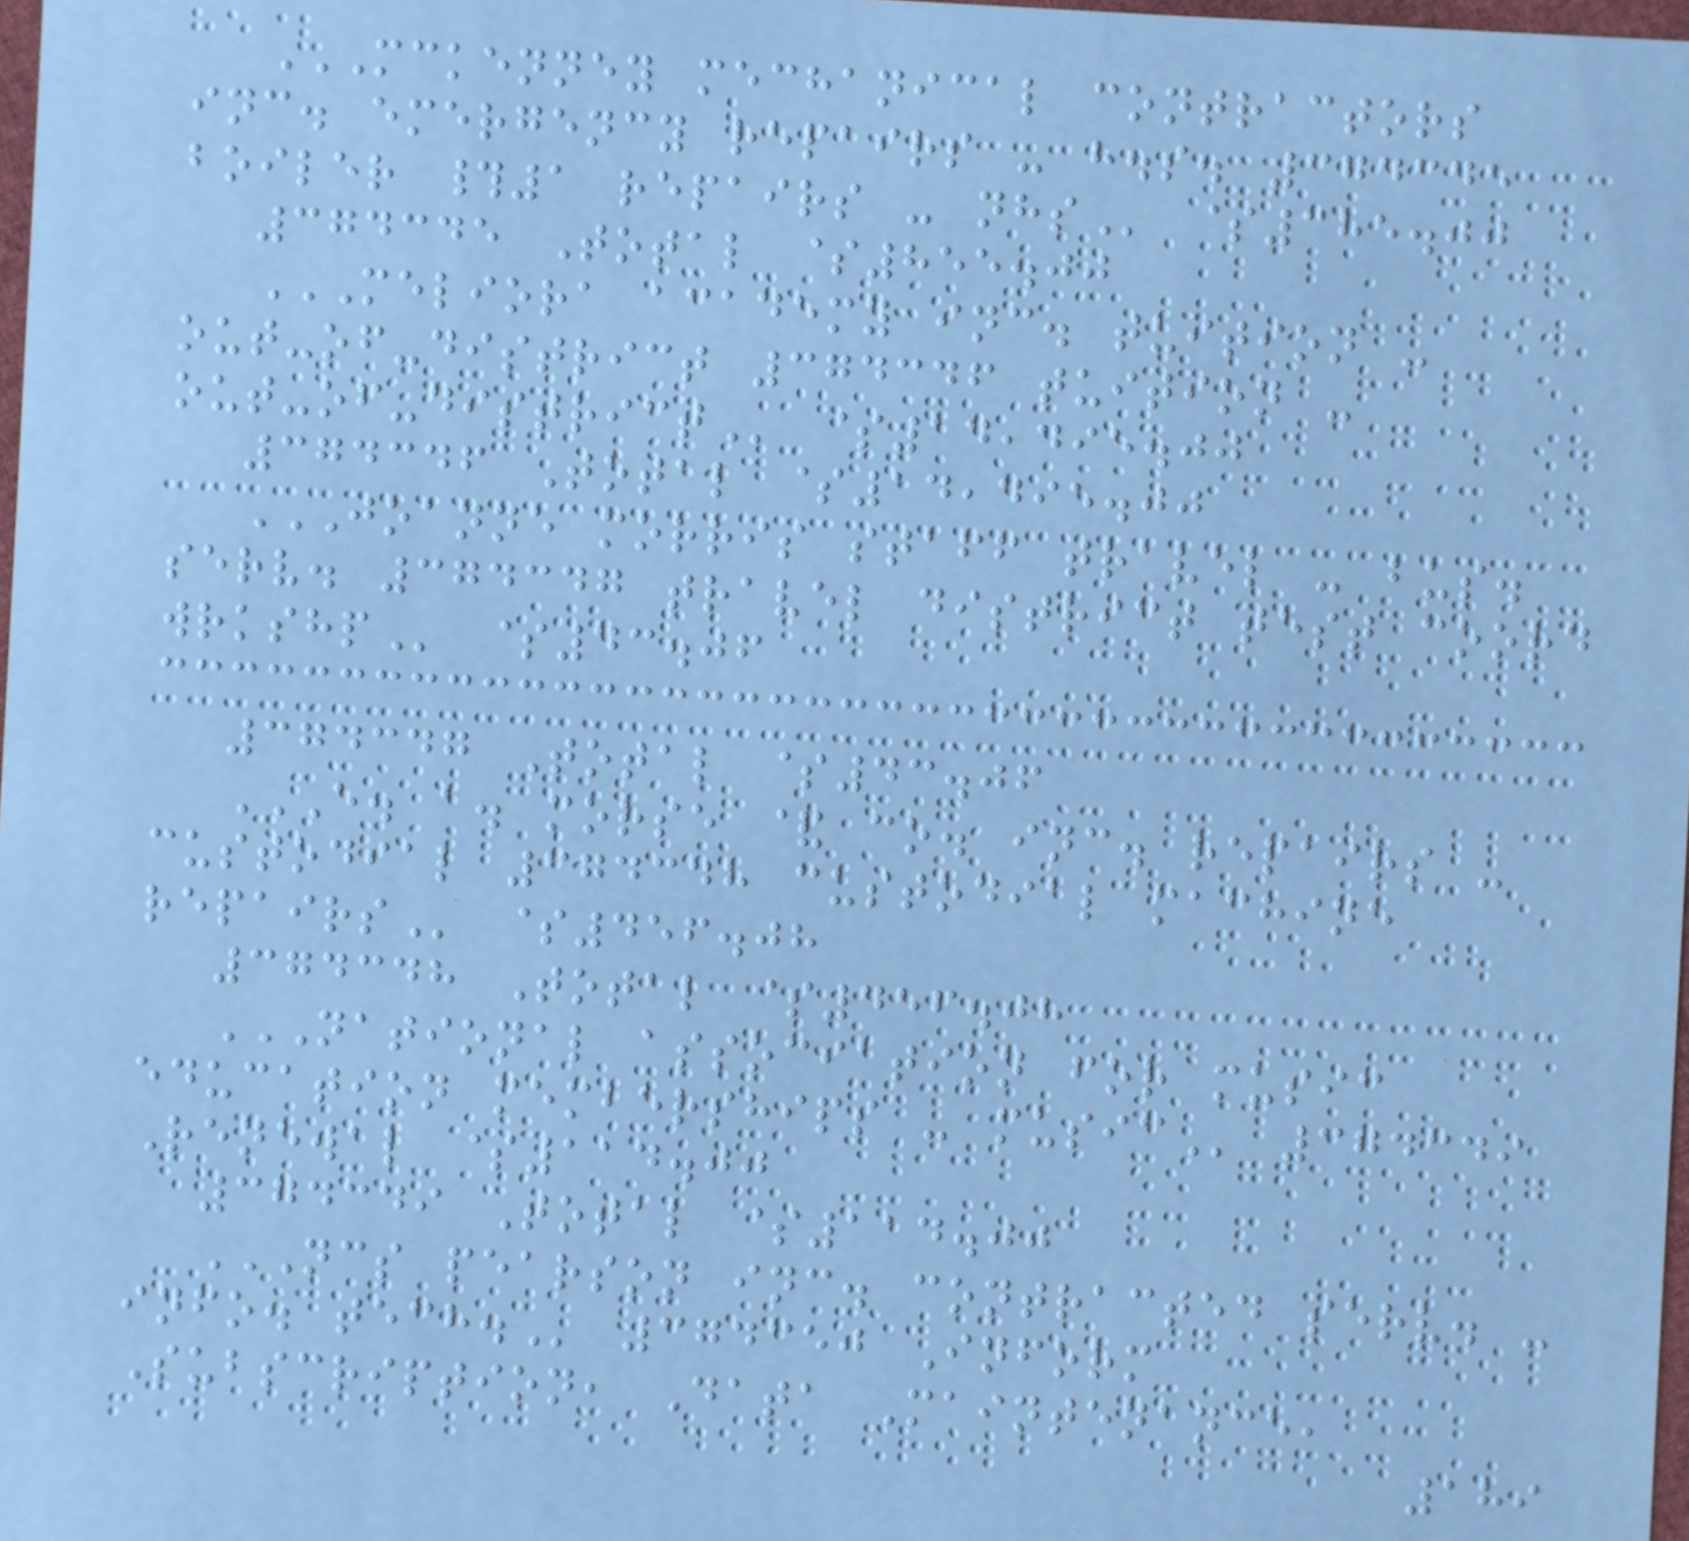MCKENNEY MECHANICAL CONTRACTORS
INC. EMERGENCY REPAIRS - H.S. 374345
BOILER #1 REPAIRS - NHS $385.00
374345 Total $855.00
MELIORA ACADEMY INC. TUITION -
OUT-OF-DISTRICT 374346 TUITION -
OUT-OF-DISTRICT $14,495.00
374346 Total $14,495.00
JOANNE MORRIS STAFF TRAVEL - BUS.
SERV. 374347 TRAVEL DISTRICT TEST COORD
WRKSHP $43.06
374347 Total $43.06
E. A. MORSE & CO. INC. REPAIRS -
CUSTODIAL 374348 CUSTODIAL MACHINE
REPAIRS $456.08
374348 Total $456.08
NATIONAL ASSOCIATION FOR MUSIC
EDUCATION MEMBERSHIPS - MUSIC 374349
Renewal $114.00
374349 Total $114.00
NCS PEARSON INC. CONTRACTED SERV. -
INFO. TECH. 374350 Inform
Subscription, Data Maintenance,
189
